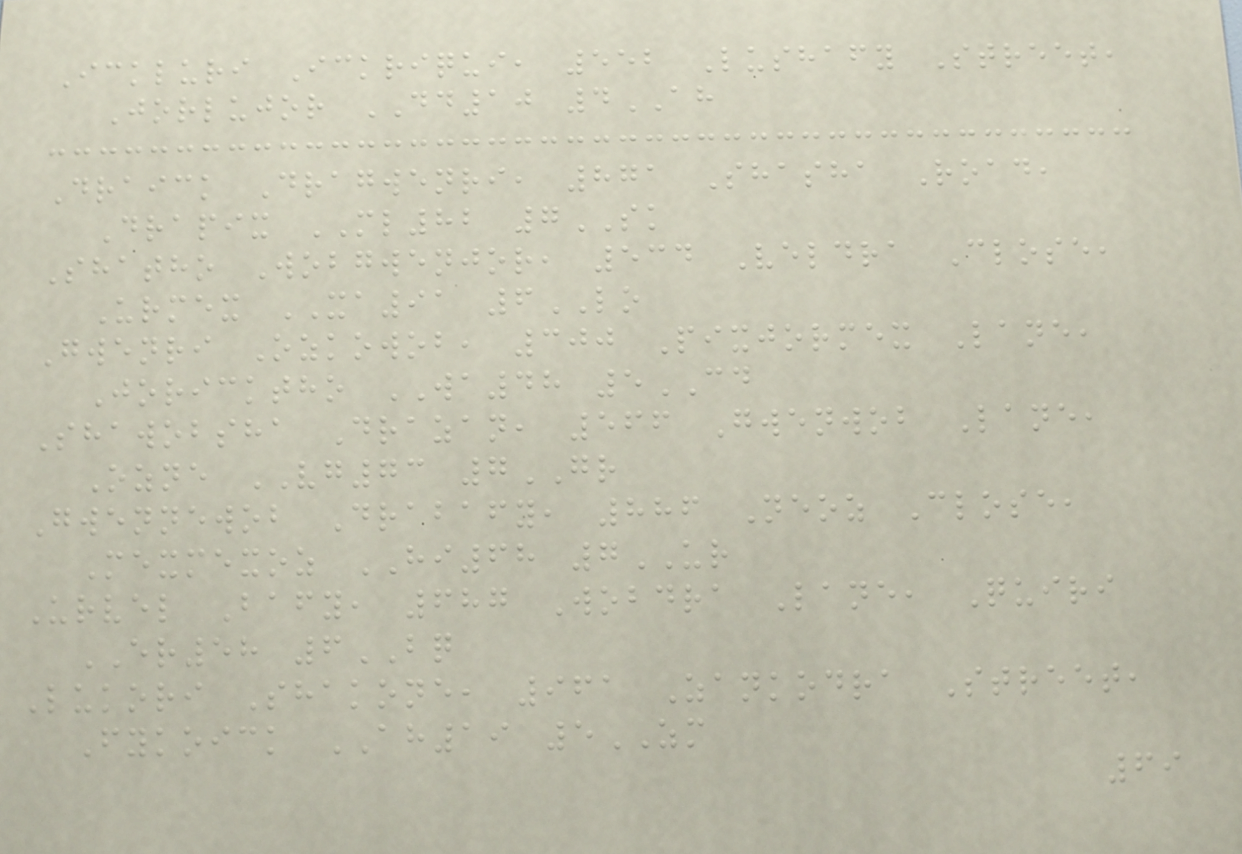Ickluri Ickriqui, 552 Lushafy Street,
Jorlujor DD10 4AH
Draick Dragwenri, 871 Shasha Road,
Drapix ML82 7SK
Shatho Wobgwenjor, 534 Veldra Close,
Urmex XA91 6LO
Gwenri Ozkowob, 300 Pixjormex Lane,
Joricktho WA48 5CD
Shawobsha Drazan, 566 Gwenwob Lane,
Ozne VG73 7GR
Gwennewob Drabafy, 886 Neoz Close,
Mexmexoz HI68 7UR
Urvel Bafy, 687 Wobdra Lane, Quiri
ER58 6BQ
Lukori Shakone, 961 Zankodra Street,
Fykoick AH19 5ZM
69
